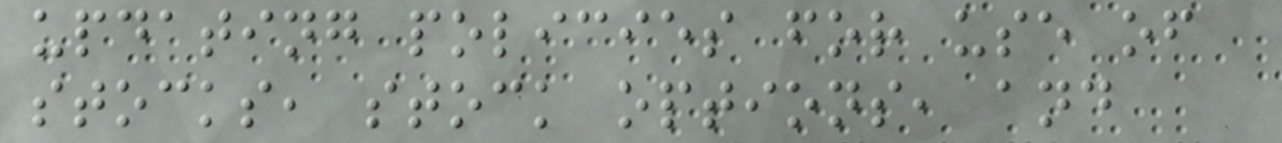updating policies for use of
stocks, stock options, and
